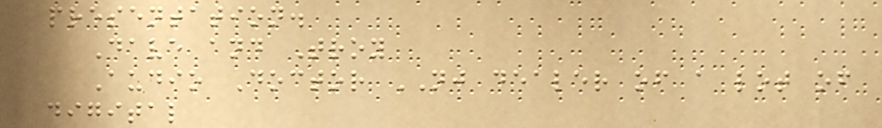presentation.
Dave and Troy
Audio Doctor NJ dealer of a lot of
digital
